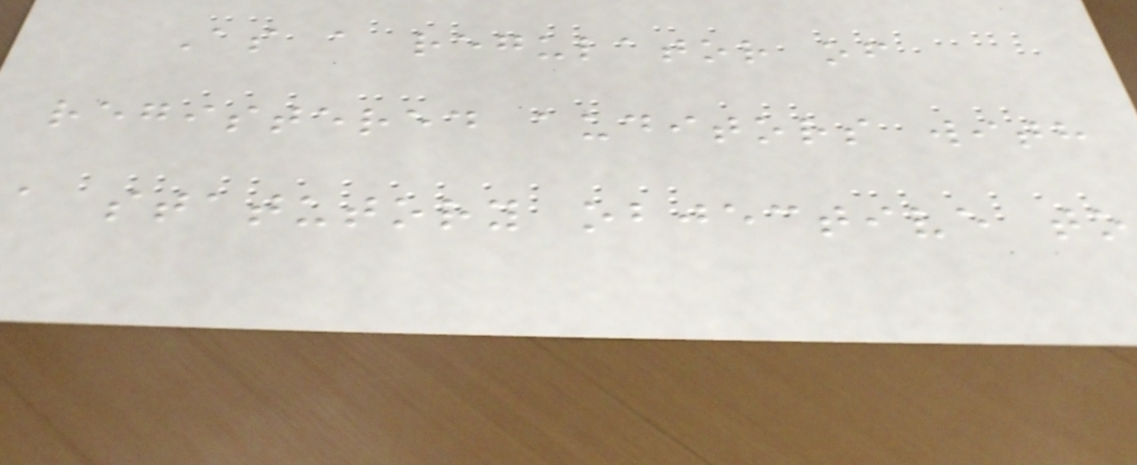As a regulator of
registered auditors with
a statutory objective to
